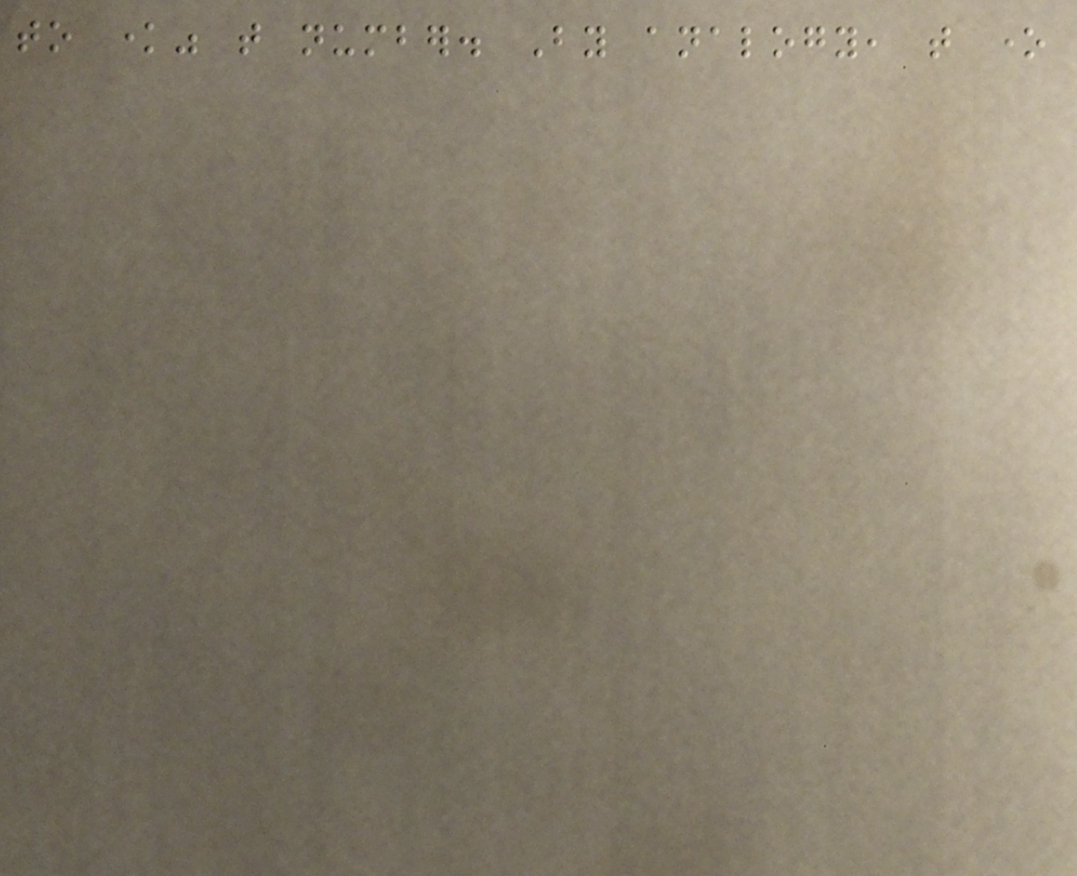to know" that number. By analogy, that one
